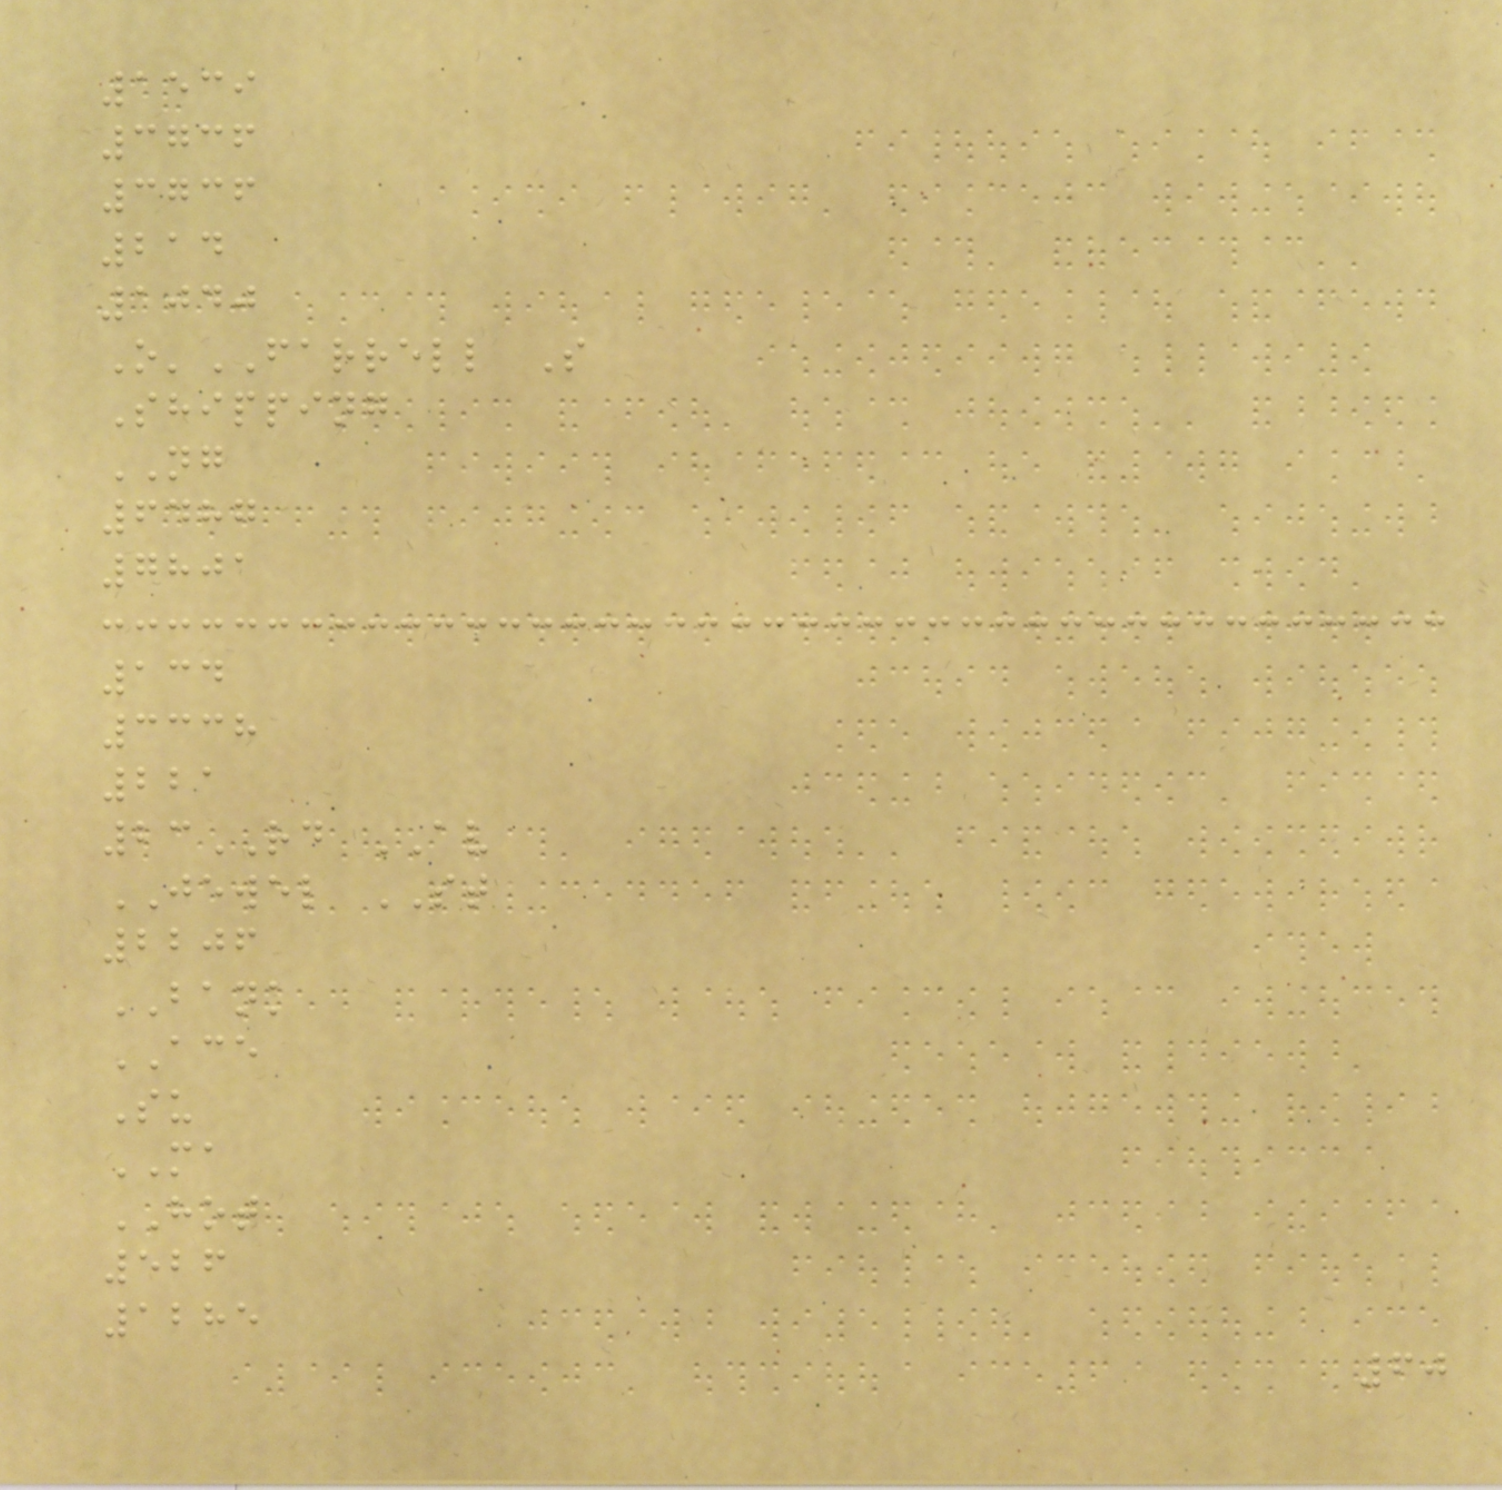1539
3736
3736
214
1040
O'FARRELL S
Shipping
NG
6487
7801
134
3338
221
23RD AV
JEWEL ST
2206
BANK
ACE
Su
MA
HOT
526
1285
60
